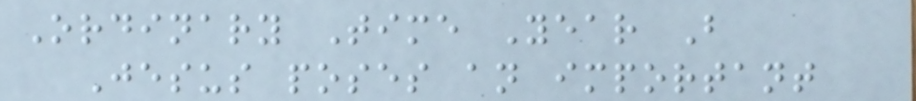Ordinary Time Year B
Jesus poses an important
